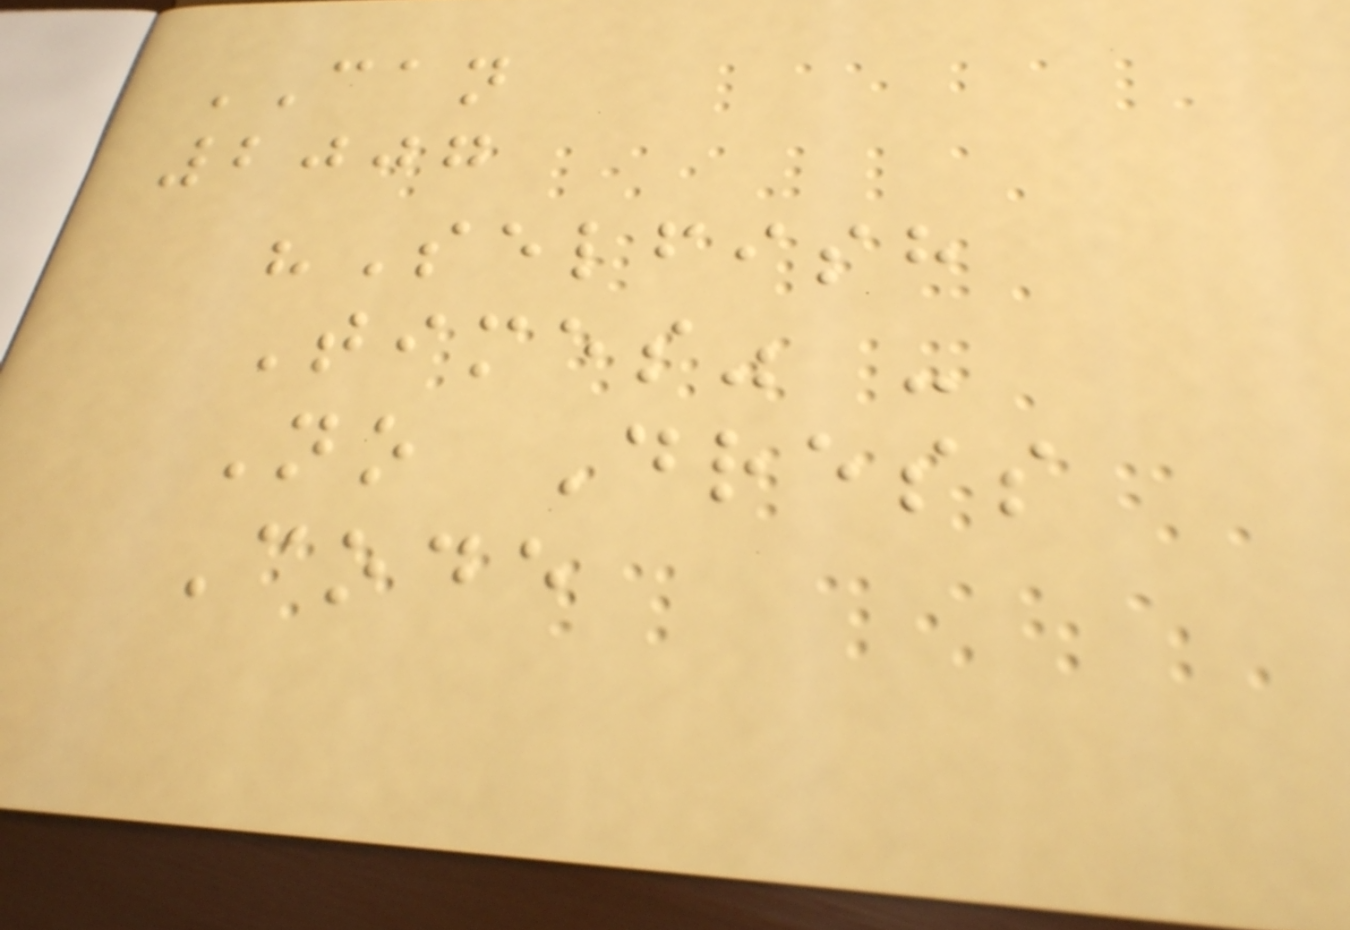CAN
2007
"Selfish
Times" -
No Dress
Code
